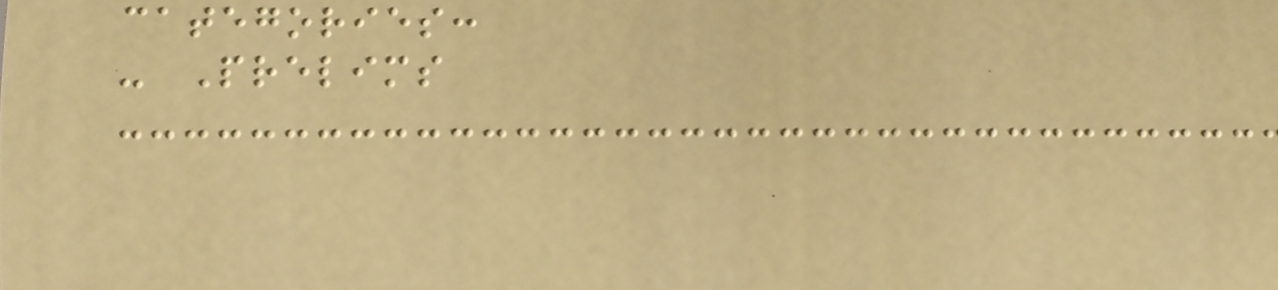categories:
- Prelims
